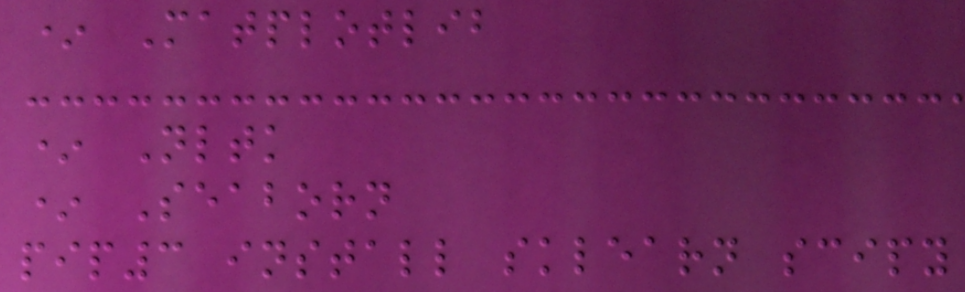* Matplotlib
* Nltk
* Seaborn
pip3 install sklearn scipy
